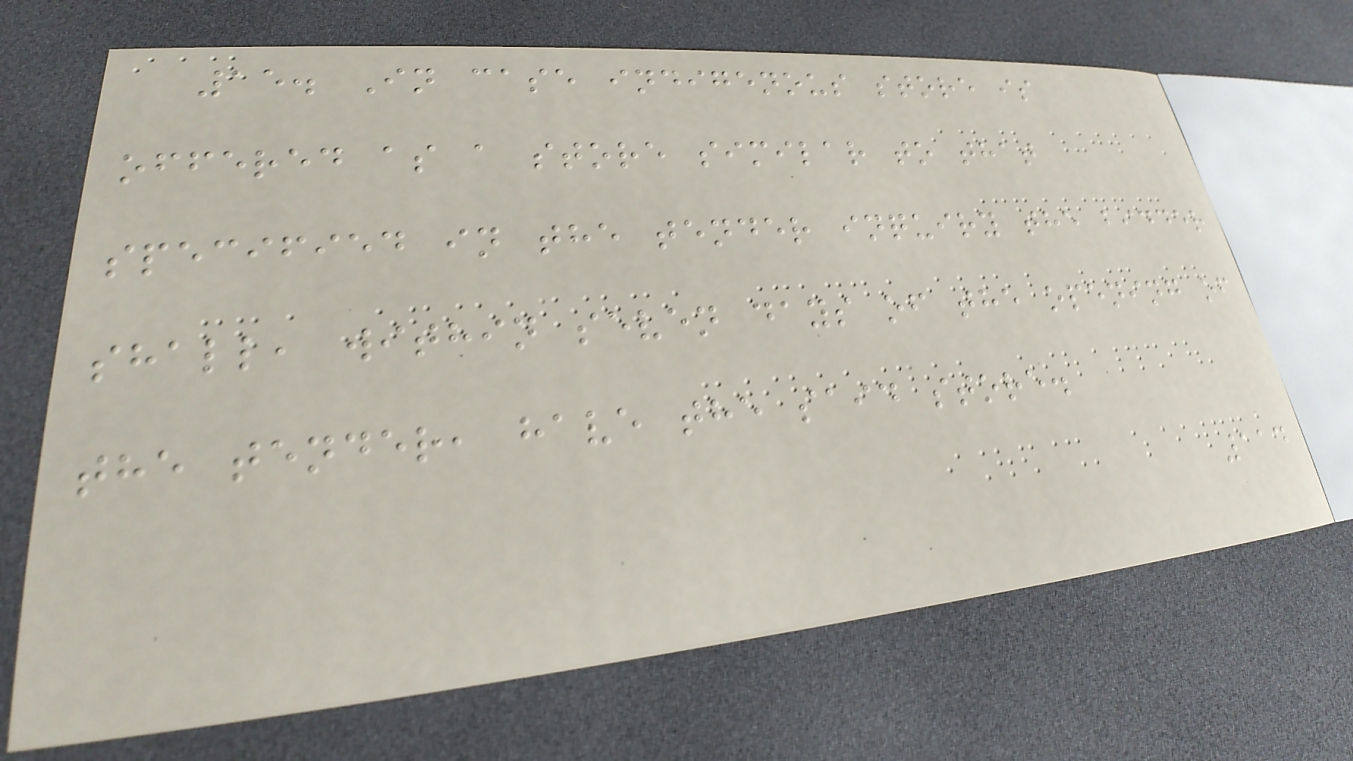15. In case indigenous store is
offered as a store similar to that
specified in the tender inquiry the bidder
shall, within seven days of the opening of
the tender, have the said store.
114
